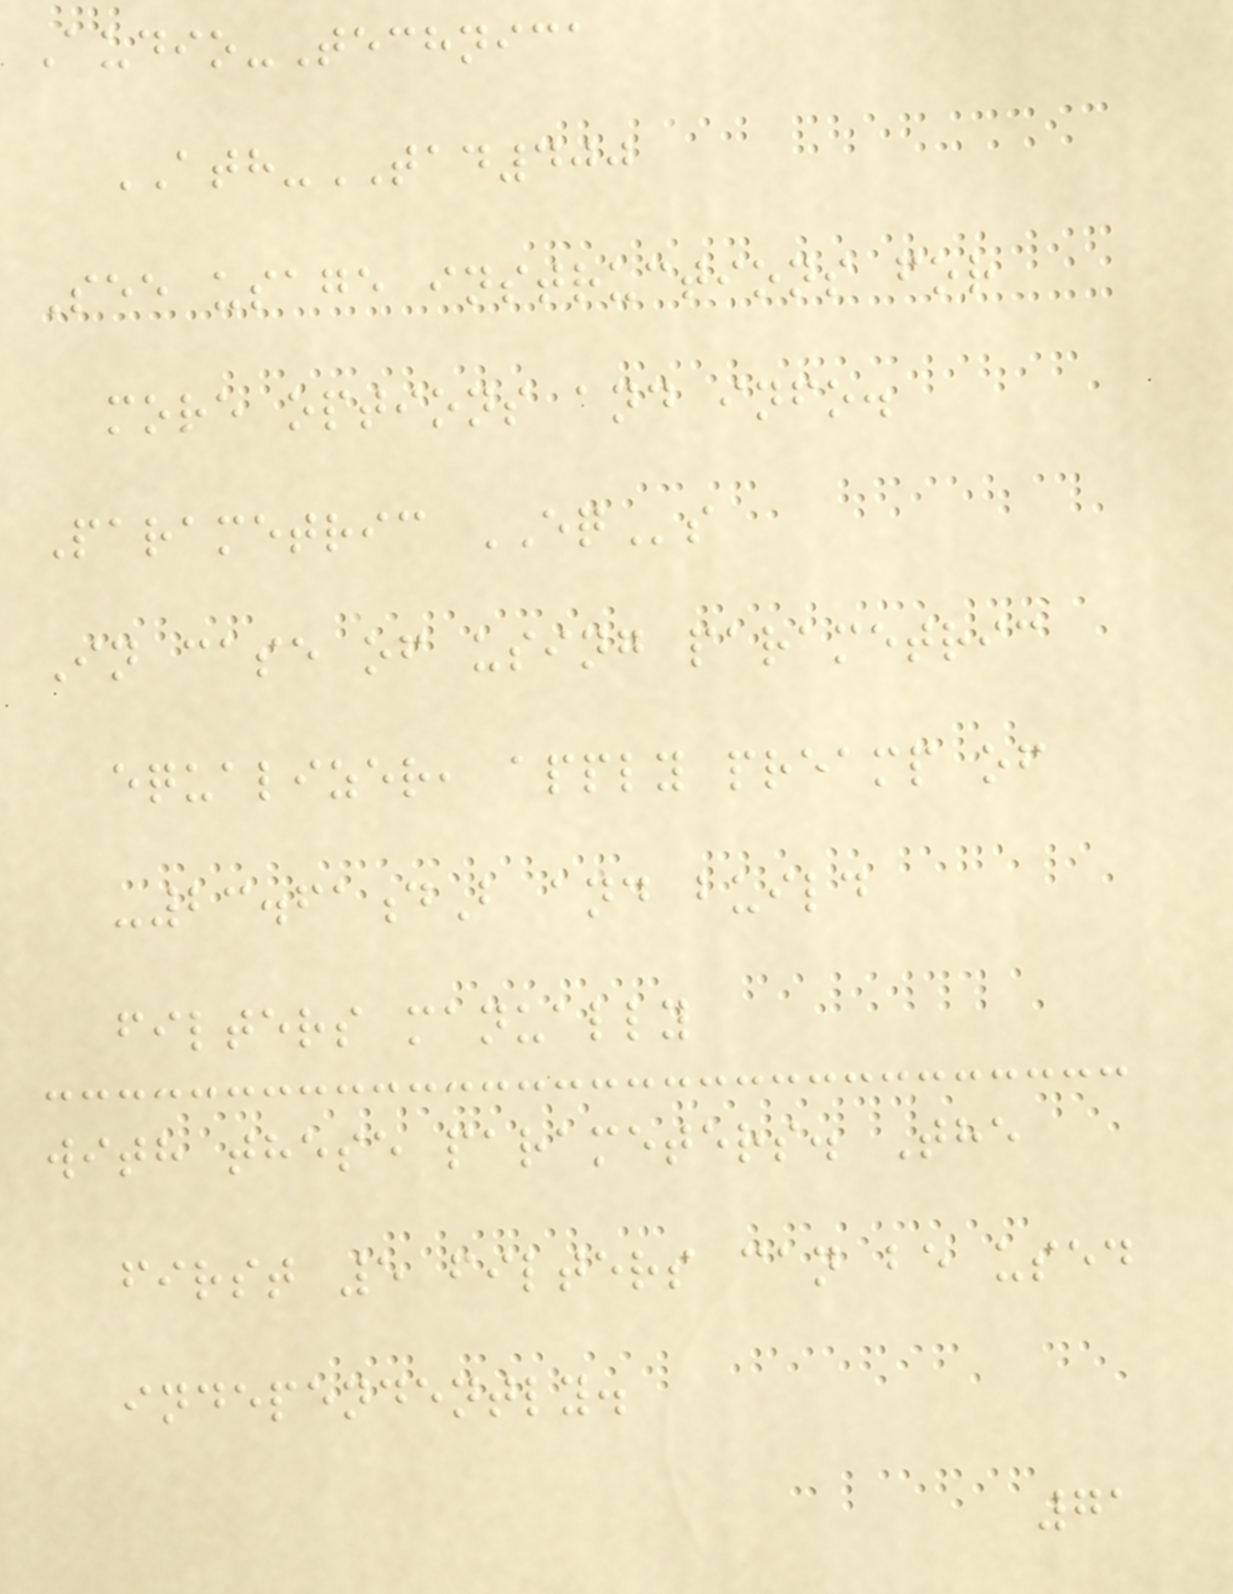Audio-Technica
ATH-TAD400
See usage instructions for
more options and info.
Parametric EQs
In case of using parametric
equalizer, apply preamp of
-23.61dB and build
filters manually
with these parameters. The
first 5 filters can be used
independently.
71
